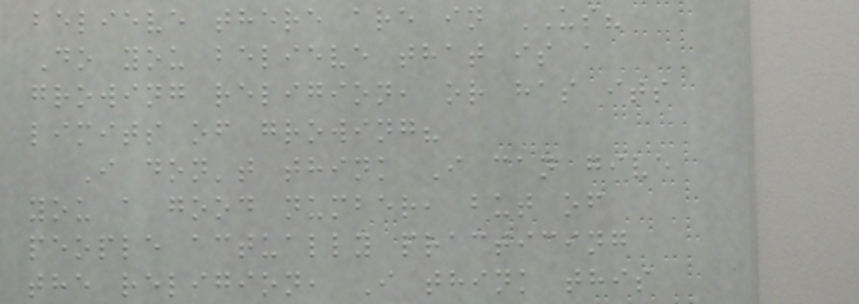believe there are in US?
Do you believe that is a
growing religion, or has its
limits of growing?
I don't think I can give
you a good number, but of
people actually practicing
the religion, I think this
